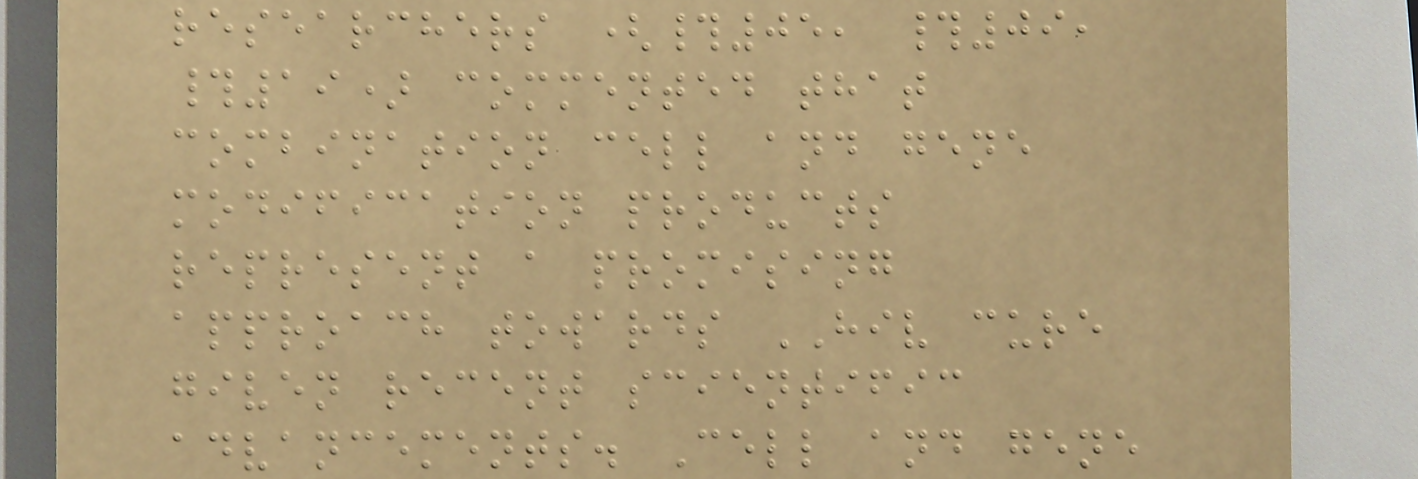researchers (#05, #09,
#19) commented that
combination cell and gene
modification products
represent a promising
approach towards HIV cure
given recent scientific
advancements. Cell and gene
